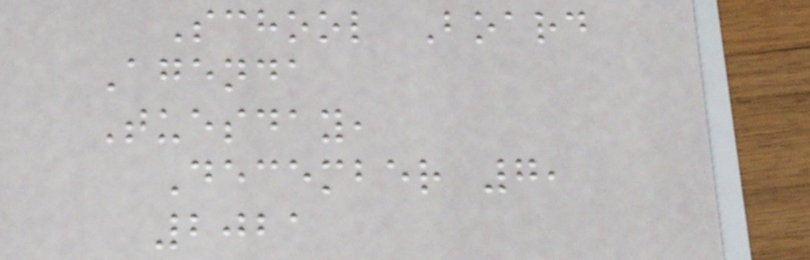School Board
Agenda
Tuesday,
December 7,
2021
